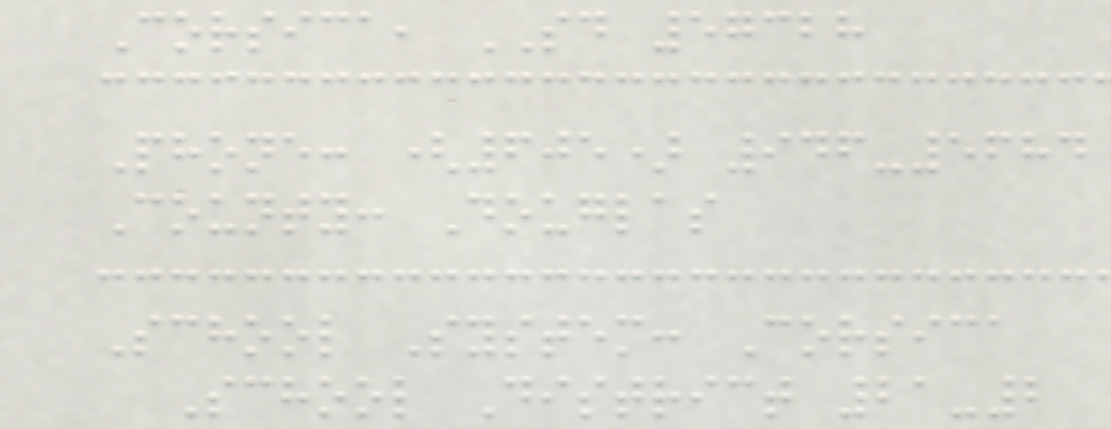Corsica, SD 57328
Phone: (605) 946-5684
County: Douglas
School System: Corsica
School District 21-2
